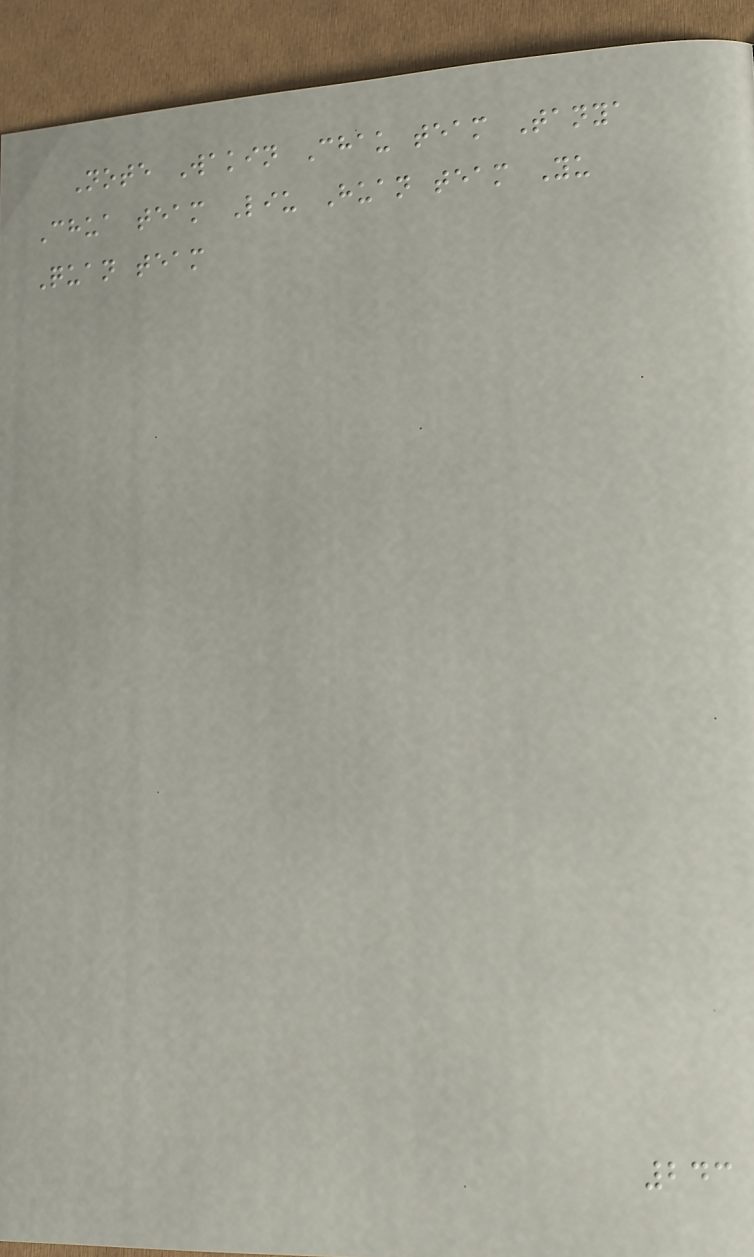Note Wakin Chau team Tanya
Chua team Liu Huan team Yu
Quan team
243
